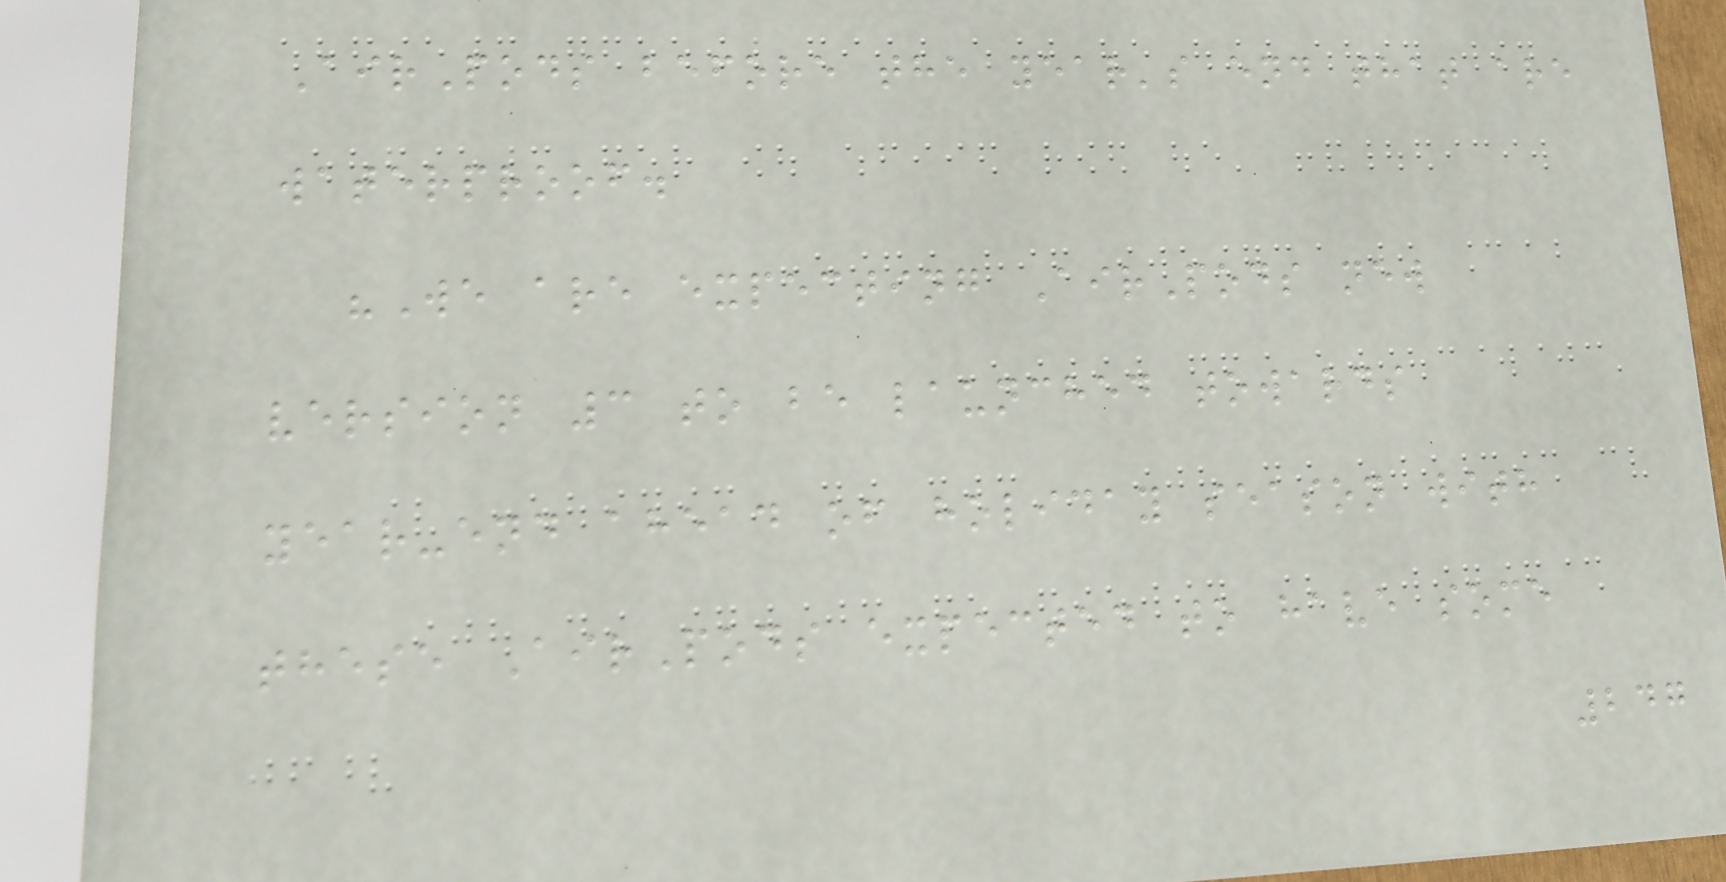AirPods before the year's end that are
waterproof.
"We are expecting AirPods new
version 3 to be launched towards
year-end ahead of holiday season with
these AirPods expected to have some
247
